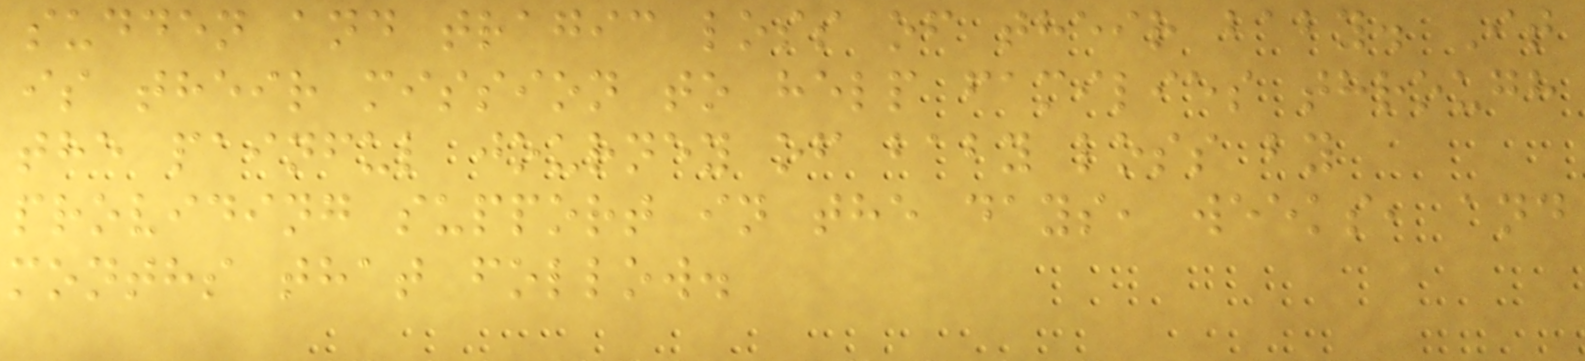sudden and tragic loss of their baby. It
is their mission to help families through
the painful journey of baby loss by
providing support in the days, weeks, and
months that follow.
